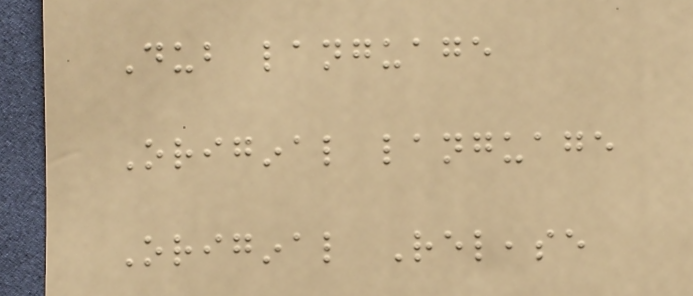Dub language
Original language
Original Release
